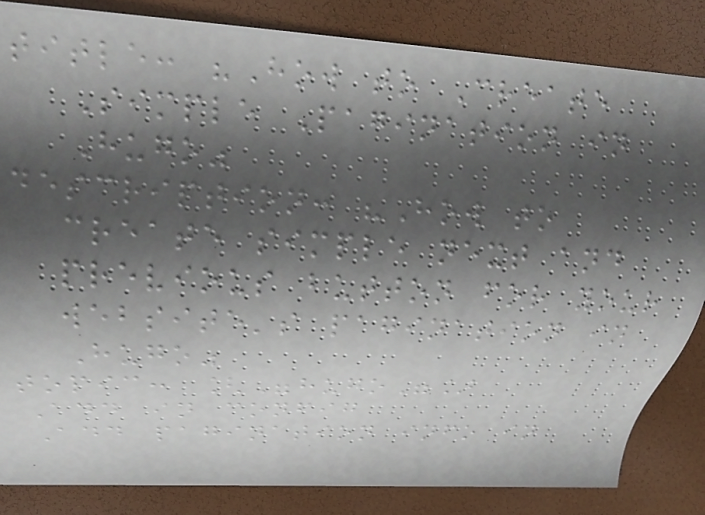title: "How to Create
Simple Pagination in
Hugo"
description: "How to
create simple next and
previous button for your
website's pagination in
Hugo"
topic: ["hugo"]
Add in config
Add pagination info in
